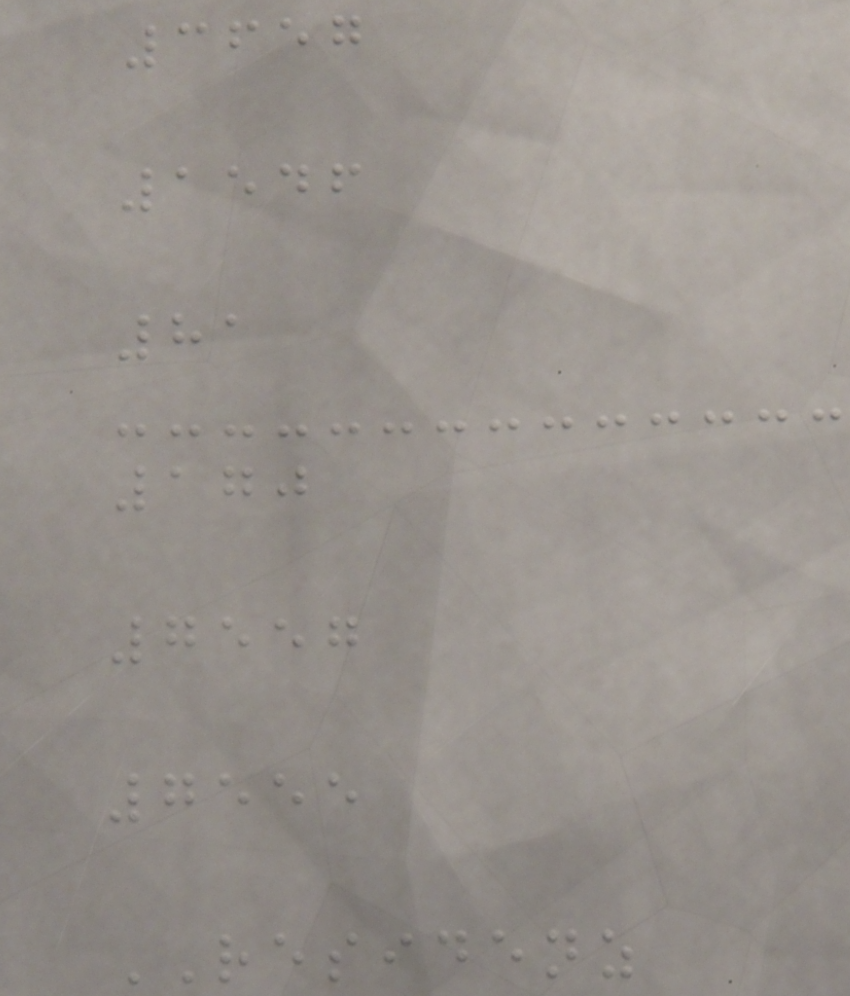3657
1546
81
170
7557
7555
RESIDENZ
